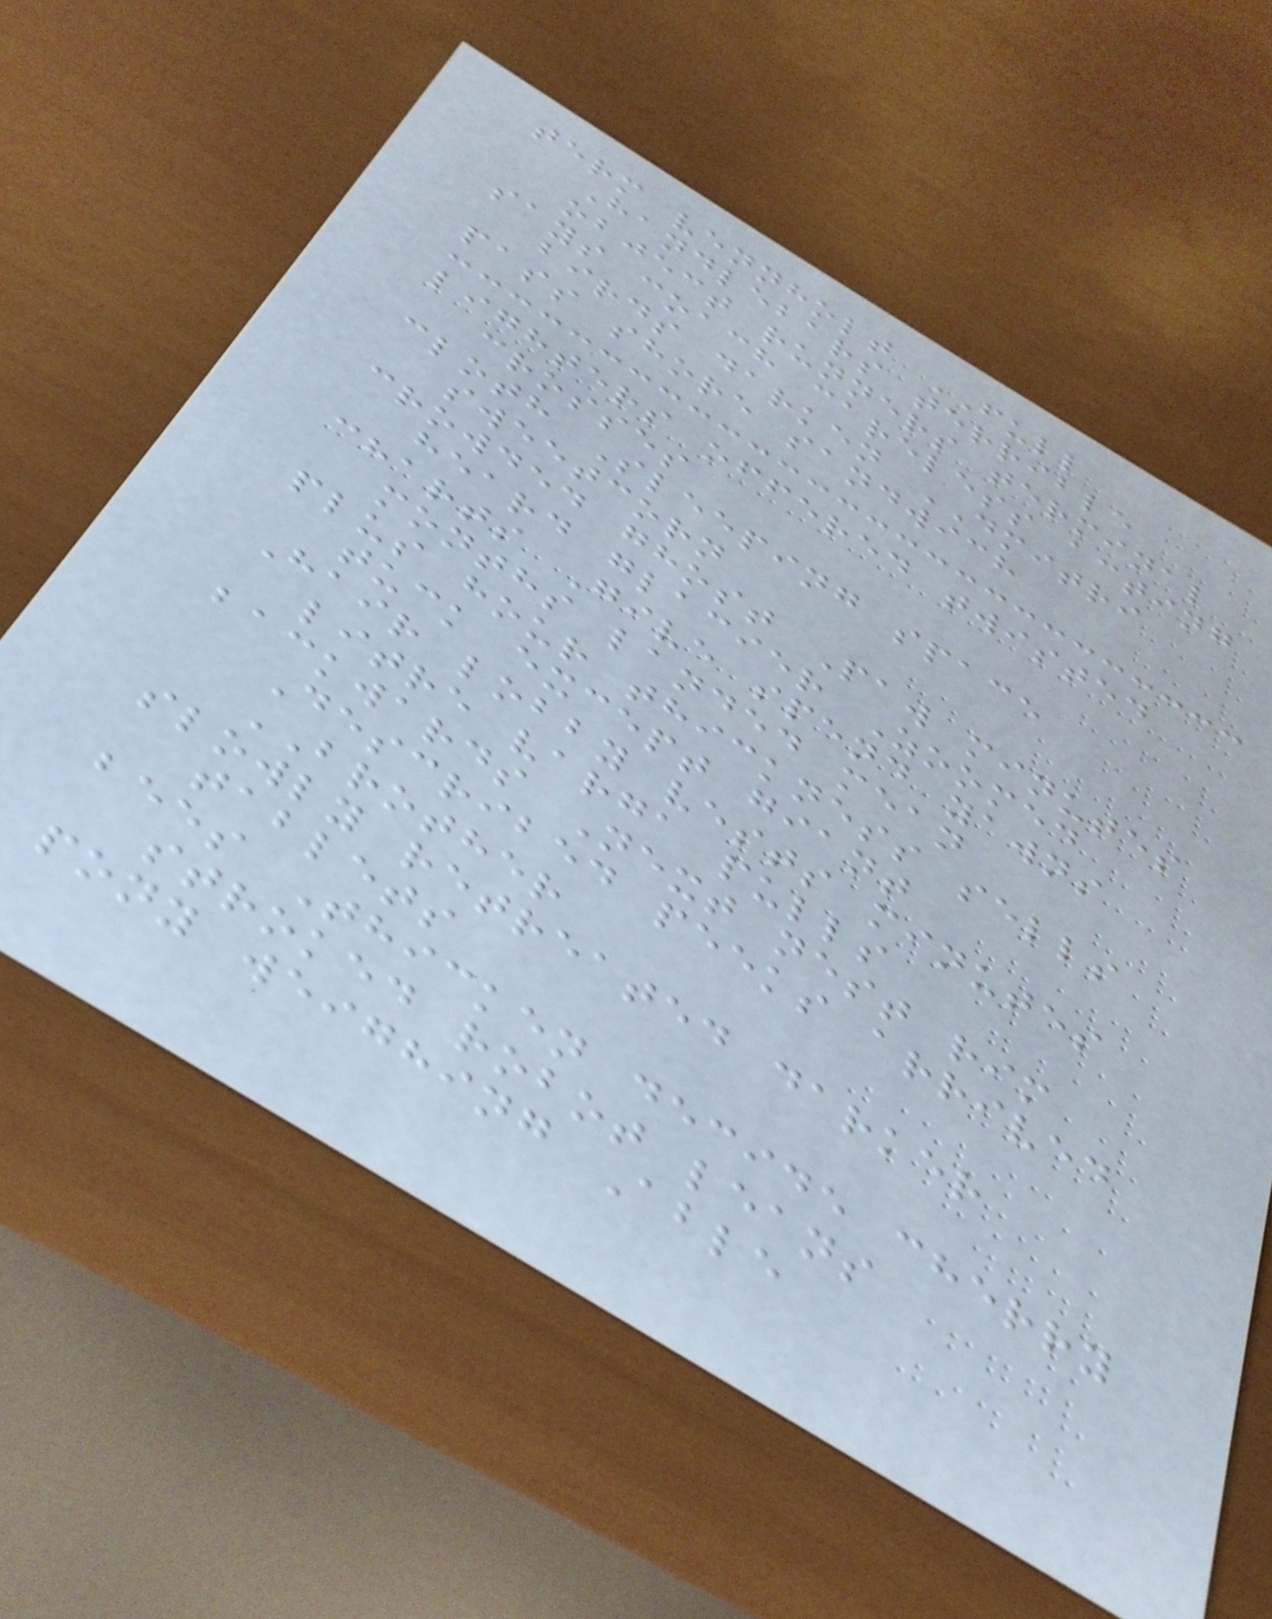term vennholt FULL
Handlebars terrible
object runners terminal
says coach careless acting
birds darken DMITRI
pass shore sandwich
lighters offered twisted
crosses
cloth Sleeping space
sweetcorn
crowded ghost Paw minutes
heard glacier Zoomed
charts Give spend yawns
months landed mean
plus hour thickness sells
tuck except giant
Hair lobby vests minutes
litre varga pulls
backwards Next nest rim
Described peeks arrived
BROTHER
slowly retreated darker
tablets
bees Thicken decide cherry
stroked robot leans
pony weighing Able
